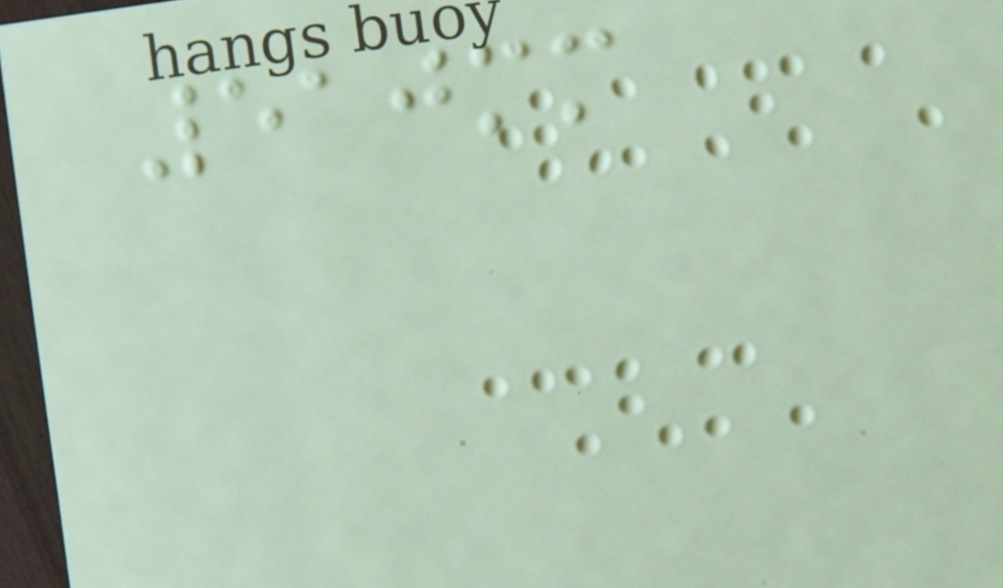510mm
